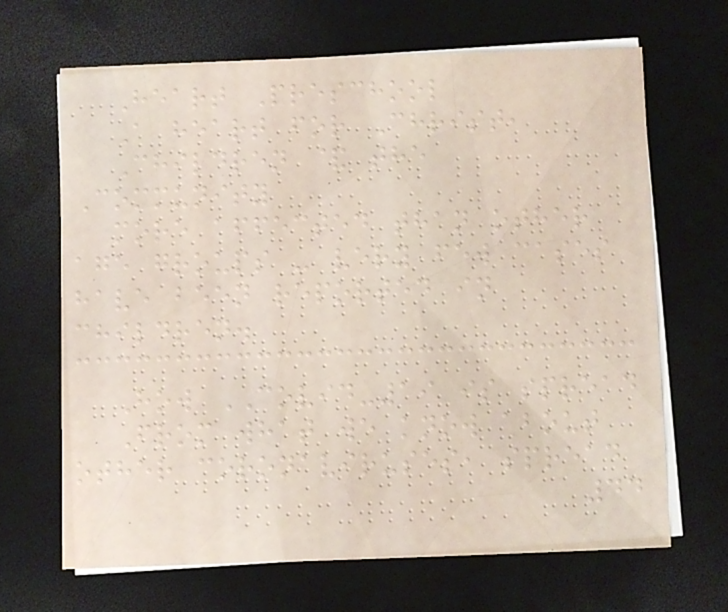Heart Preschool
A heart for Christ,
Children & the
Community
more affected than other
age groups - very few cases
have been reported in
children.
How COVID-19 is spread
From what we know about
other coronaviruses, spread
44
